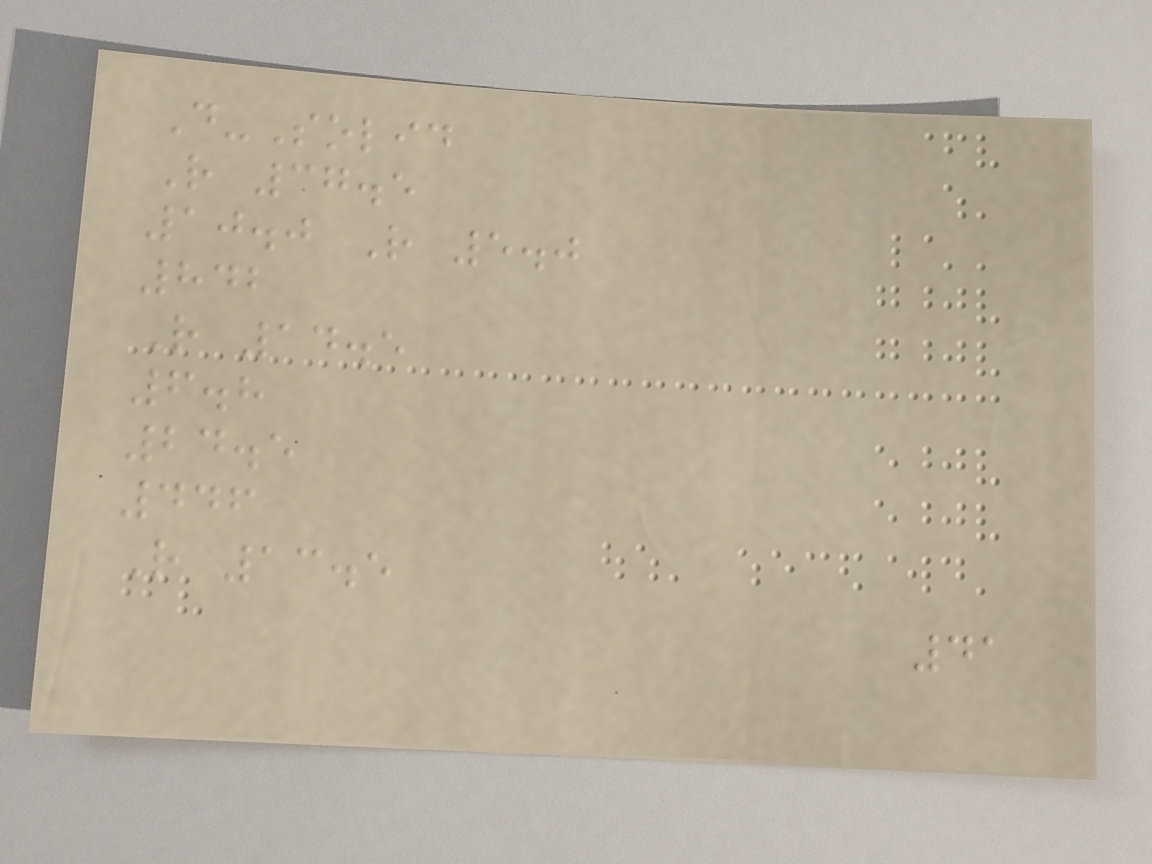D-Solid
R 37.5
10.0 R 5.0
842
R 14.5
6.8
24.5
446
R 13.5
41
